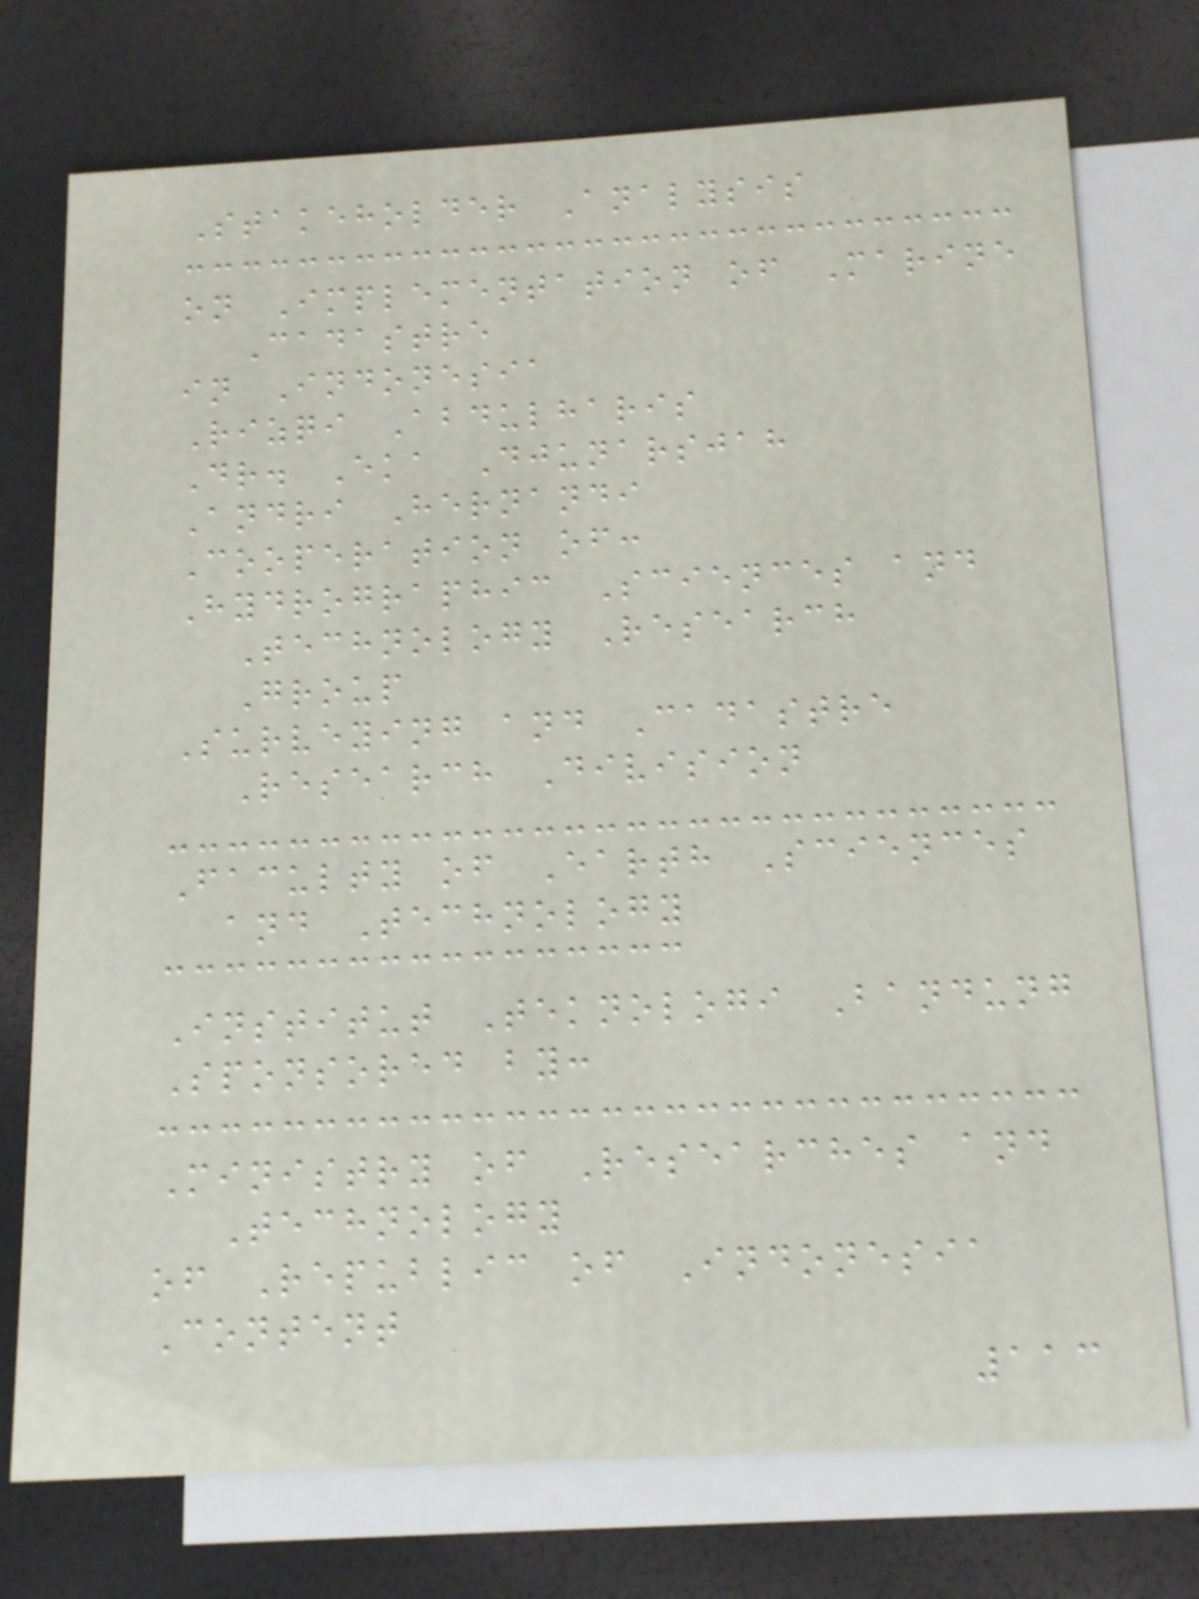Stakeholder Analysis
on Implementation of Marine
Cadastre
in Indonesia
Rizqi Abdulharis
Dr. Eka Djunarsjah
Andri Hernandi
Cooperation of:
Hydrographic Sciences and
Technology Research
Group
Surveying and Cadastre
Research Division
Faculty of Earth Sciences
and Technology
Institut Teknologi Bandung
Sponsored by:
Ministry of Researches and
Technology
of Republic of Indonesia
Content
113
